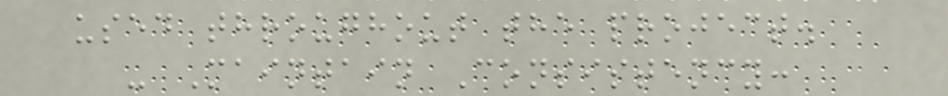used throughout the project.
- Maintain Consistency:
